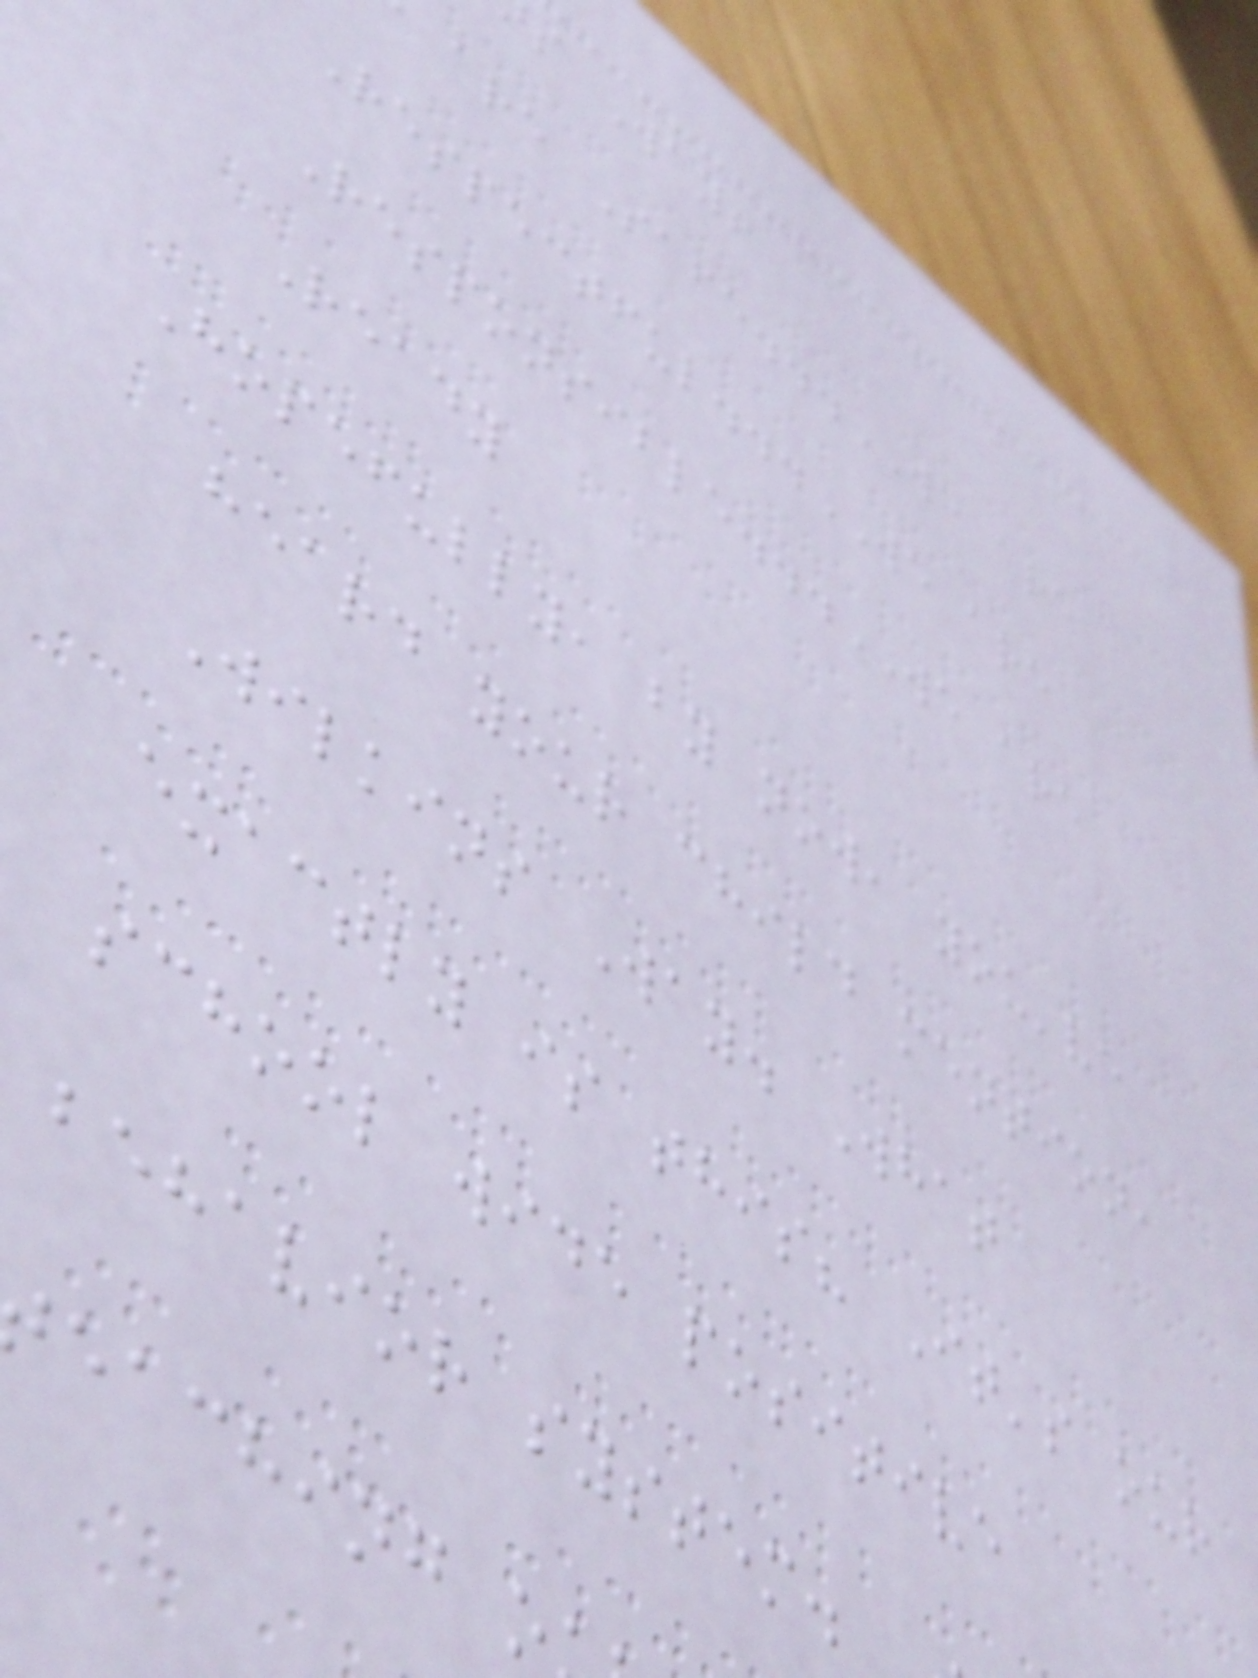s Way!
are Safe...WE are
Respectful...WE are
Responsible...WE are
Ready
Hopefully, by now, you've
heard your child mention,
Wilkins Way. What
exactly is this? It's our
school wide positive
behavior system.
eaching o
